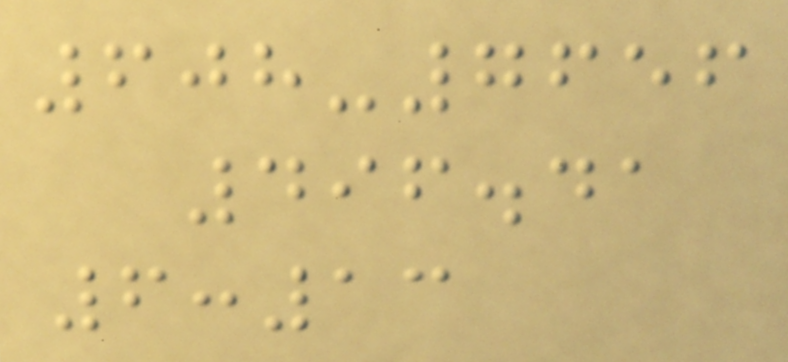608-7656
496.41
6:13
